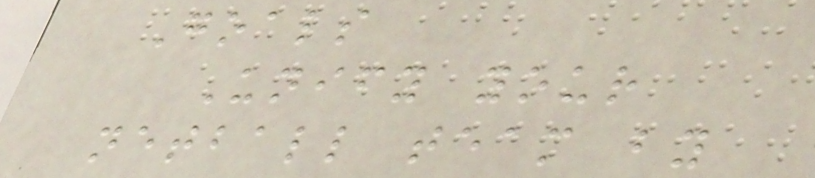Goals
Unify your
netball team by
